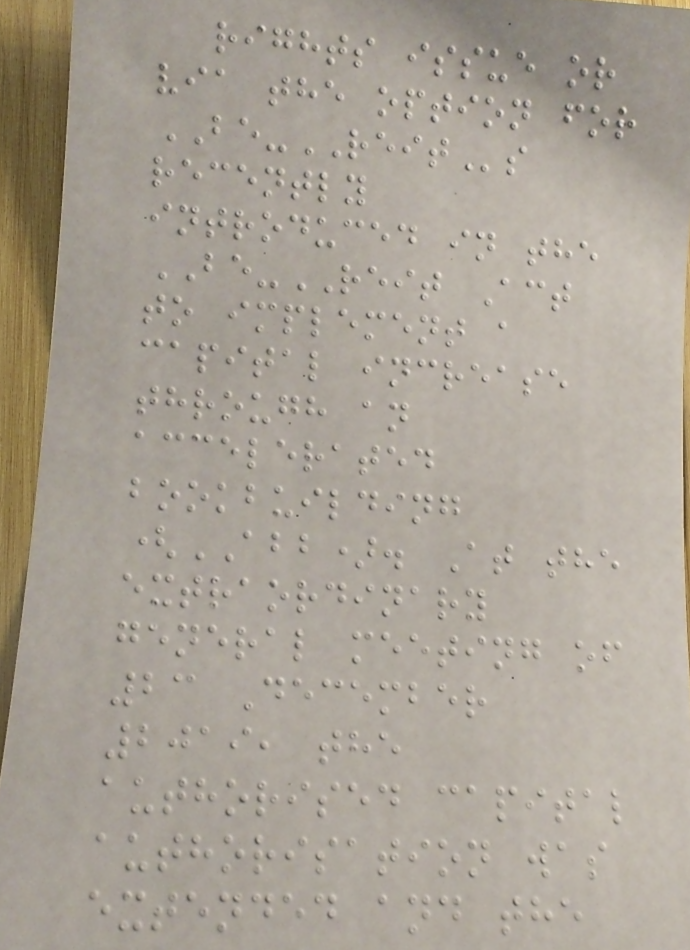rights issue or
via the option for
BE-REITs
recently
introduced in the
BE-REIT Act
to implement a
capital increase
through an
accelerated
bookbuilding
(ABB). At the
extraordinary
general meeting of
23 December
2019, the
authorised capital
authorisation was
extended and the
